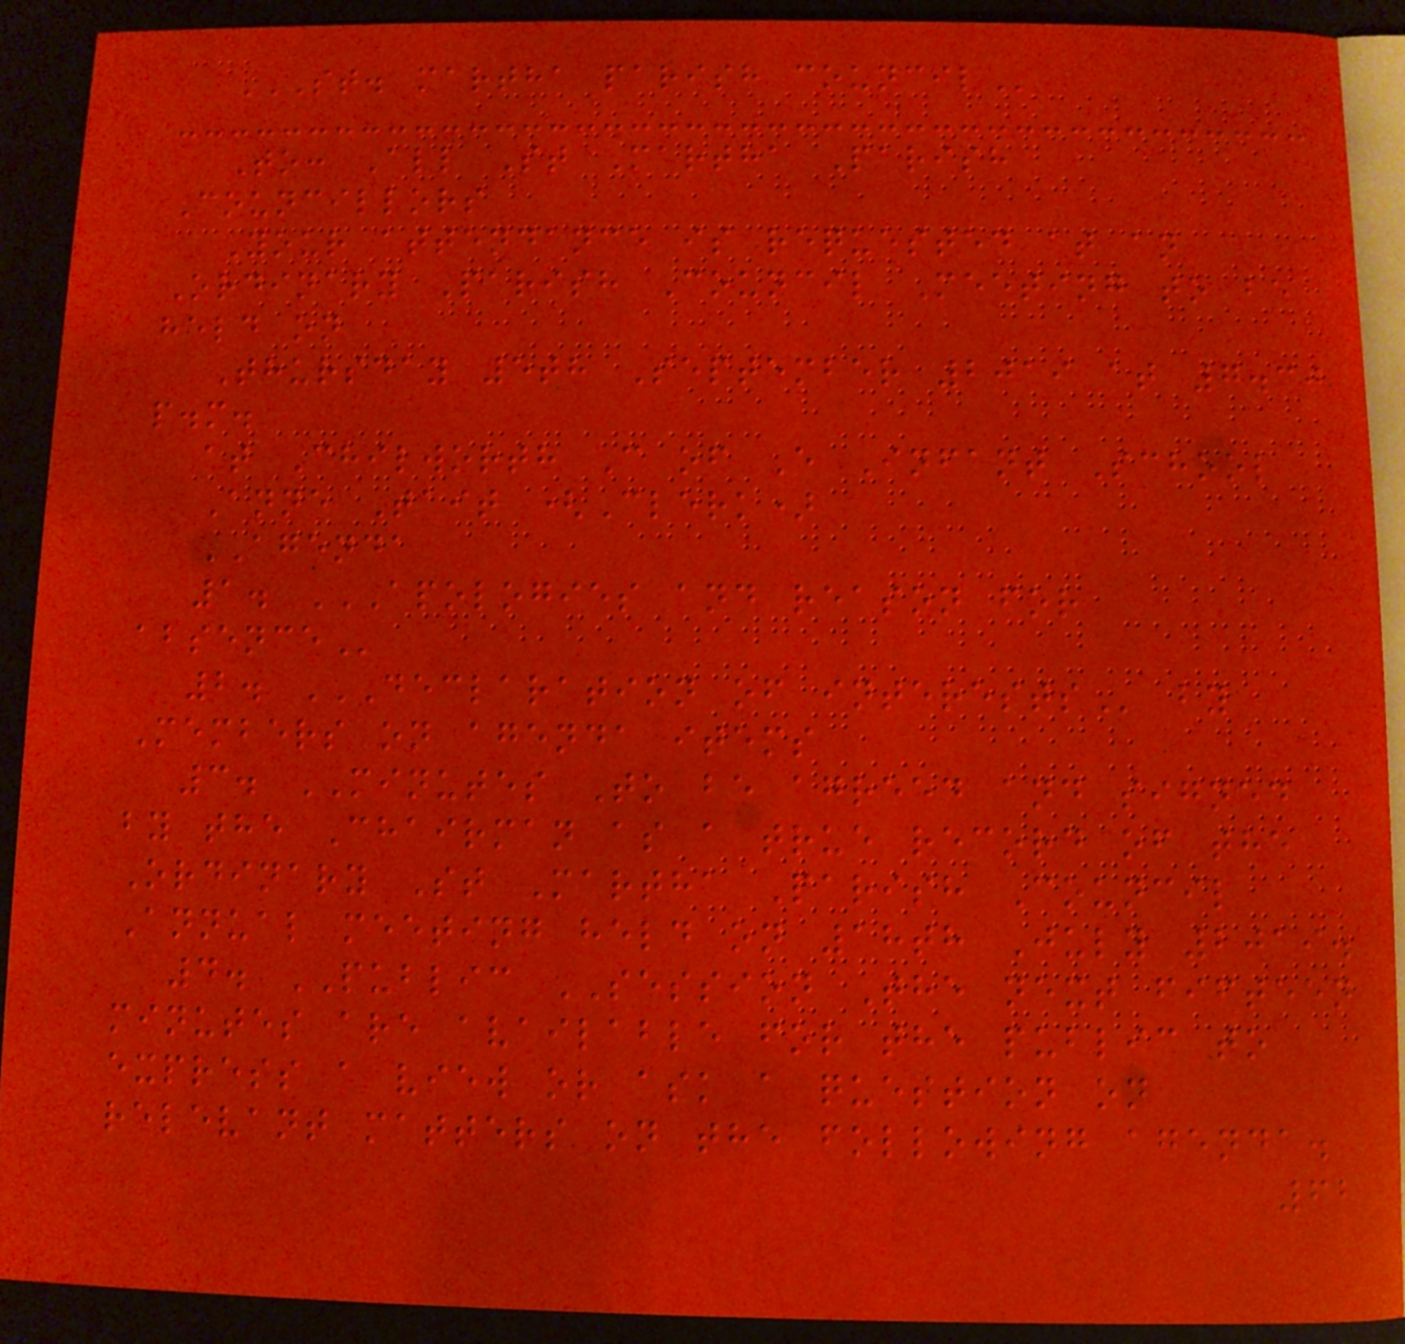ST. MARTHA PARISH COUNCIL
To: All St Martha Parish
Councillors
Your attendance is requested at an
Ordinary Parish Council Meeting to be
held on
Thursday 5th September 2019 at 7.30
p.m.
at Chilworth C of E Infant School
Anne Tait (Clerk)
AGENDA
1. APOLOGIES AND REASON FOR
ABSENCE
2. DECLARATION OF INTERESTS by
Members on agenda items
3. MINUTES To be agreed and signed
by the Chairman as a true record of the
Ordinary St Martha Parish Council
Annual meeting held on 18th July 2019.
4. PUBLIC SESSION The next fifteen
minutes are available for the public to
express a view or ask a question on
relevant matters on the following agenda.
62
